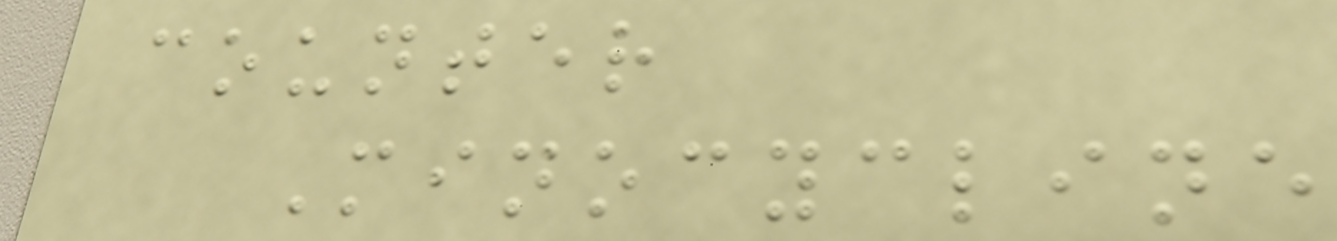counter
Minocycline
